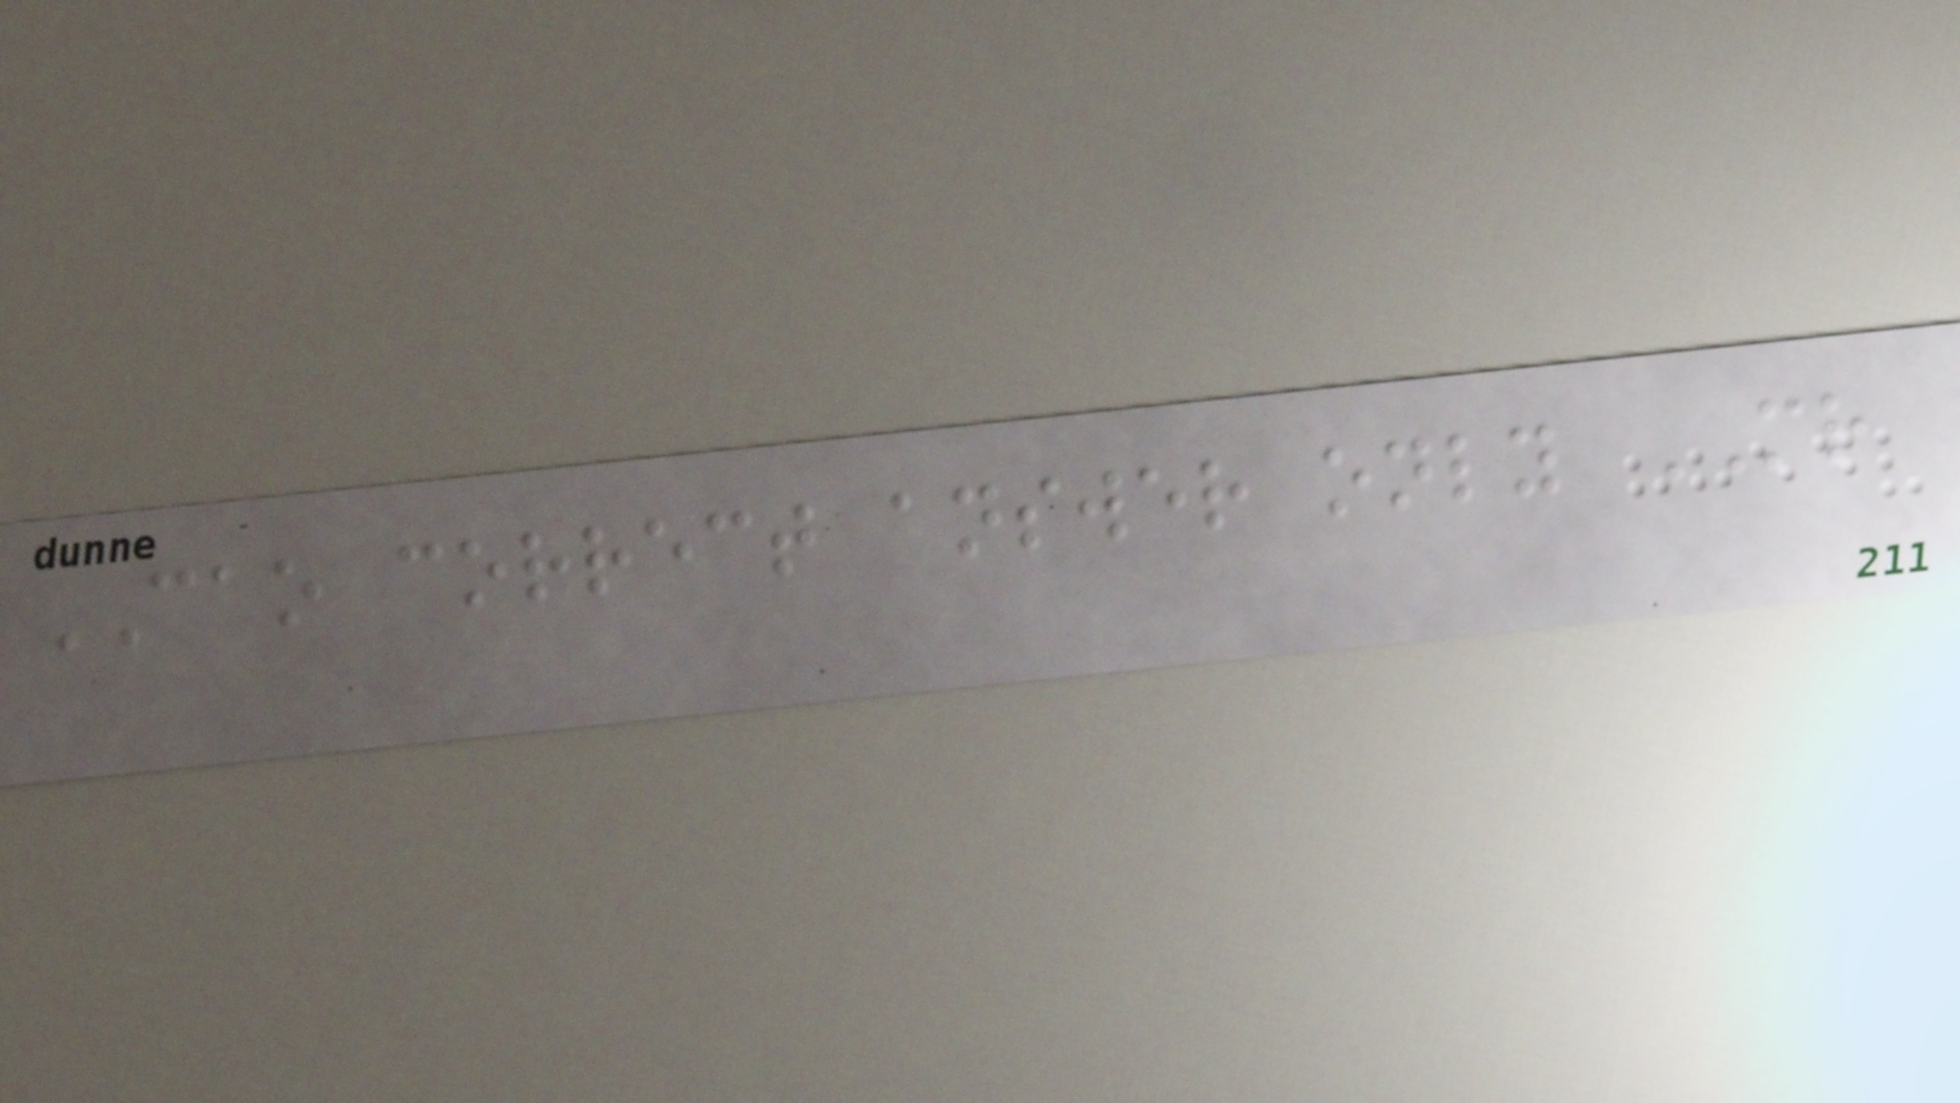CAO correct answer only MR
